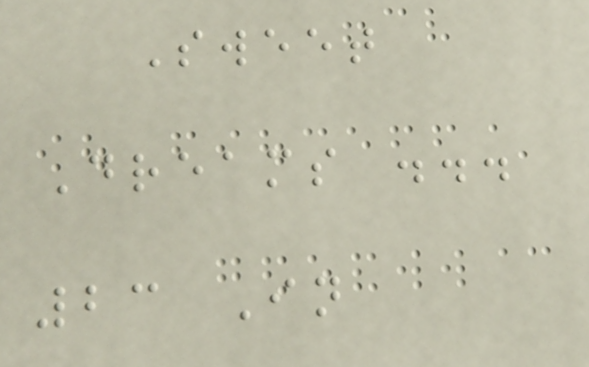Sweet
Dreams ...
23 In
